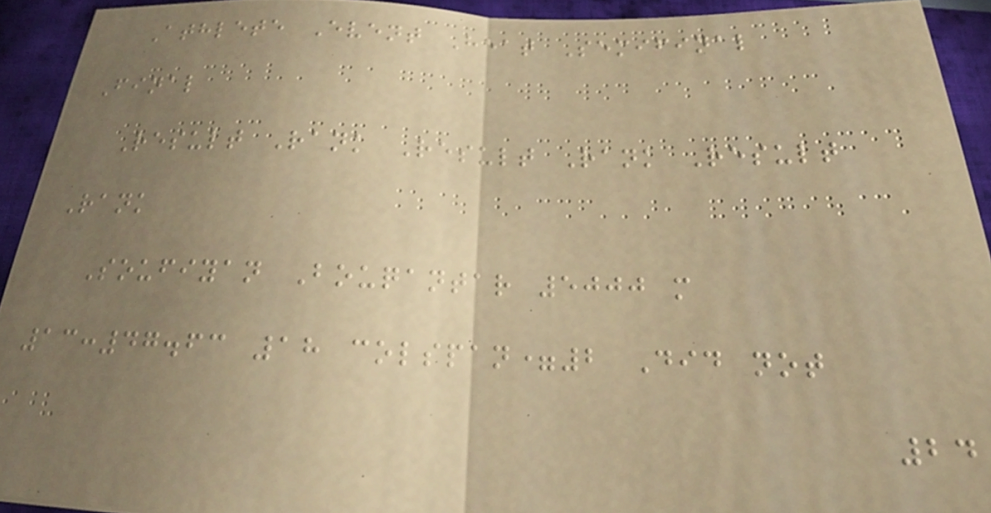Athlete Event Heat Semifinal
Final
Result Rank Result Rank Result
Rank
Soufiyan Bouqantar 5000 m
13:47.63 18 colspan=2 Did not
24
